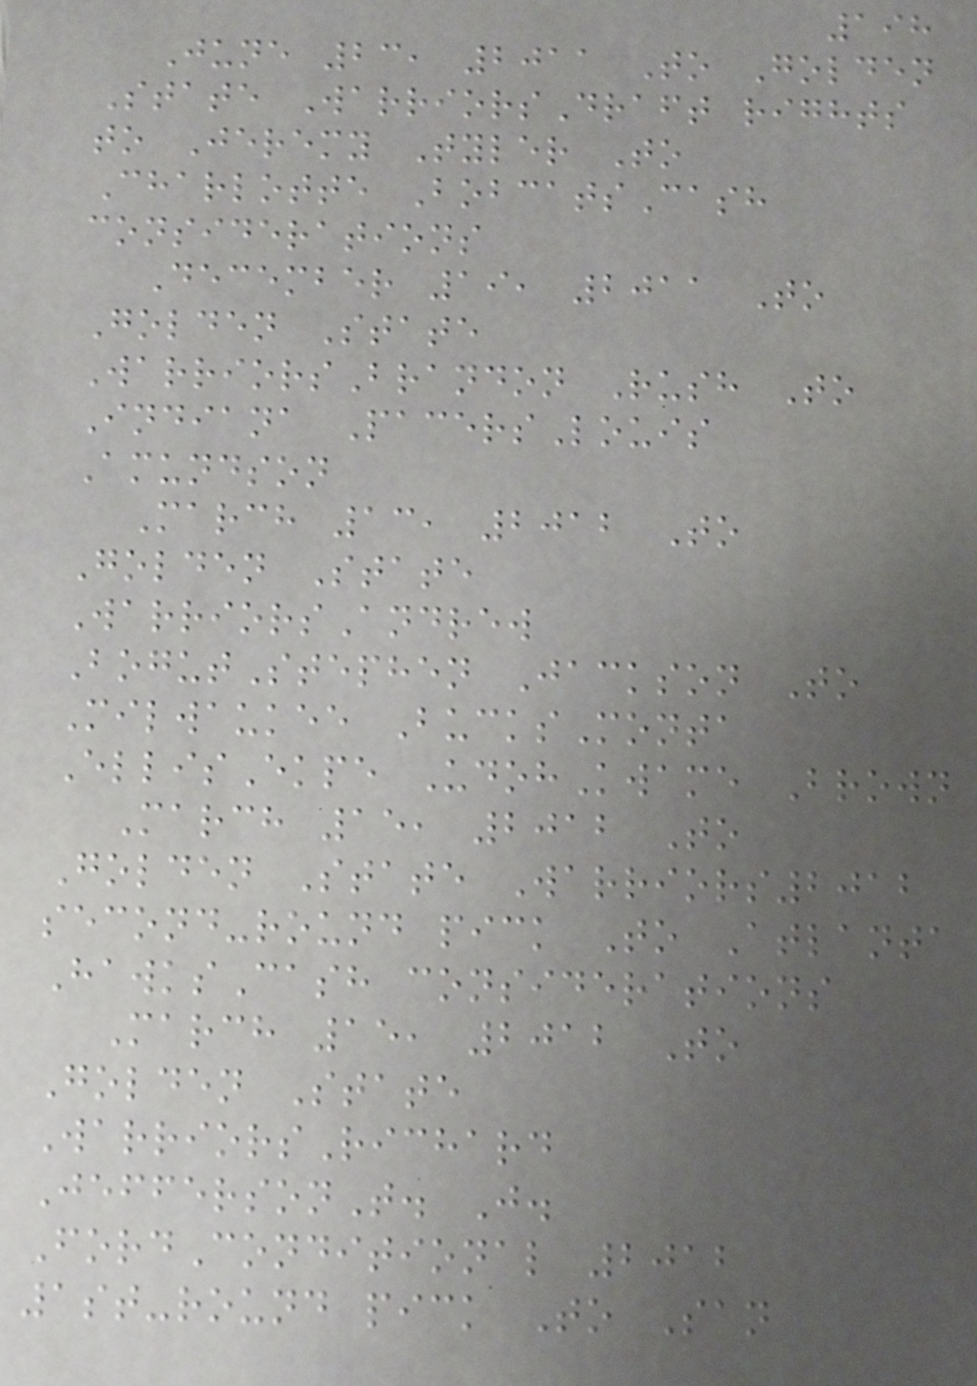198
June 23, 2011 To Golden
State WarriorsDraft rights
to Jeremy Tyler To
Charlotte BobcatsCash
considerations
December 19, 2011 To
Golden State
WarriorsBrandon Rush To
Indiana PacersLouis
Amundson
March 13, 2012 To
Golden State
WarriorsAndrew
BogutStephen Jackson To
Milwaukee BucksMonta
EllisEkpe UdohKwame Brown
March 15, 2012 To
Golden State Warriors2012
second-round pick To Atlanta
HawksCash considerations
March 15, 2012 To
Golden State
WarriorsRichard
JeffersonT. J.
FordConditional 2012
1st-round pick To San
